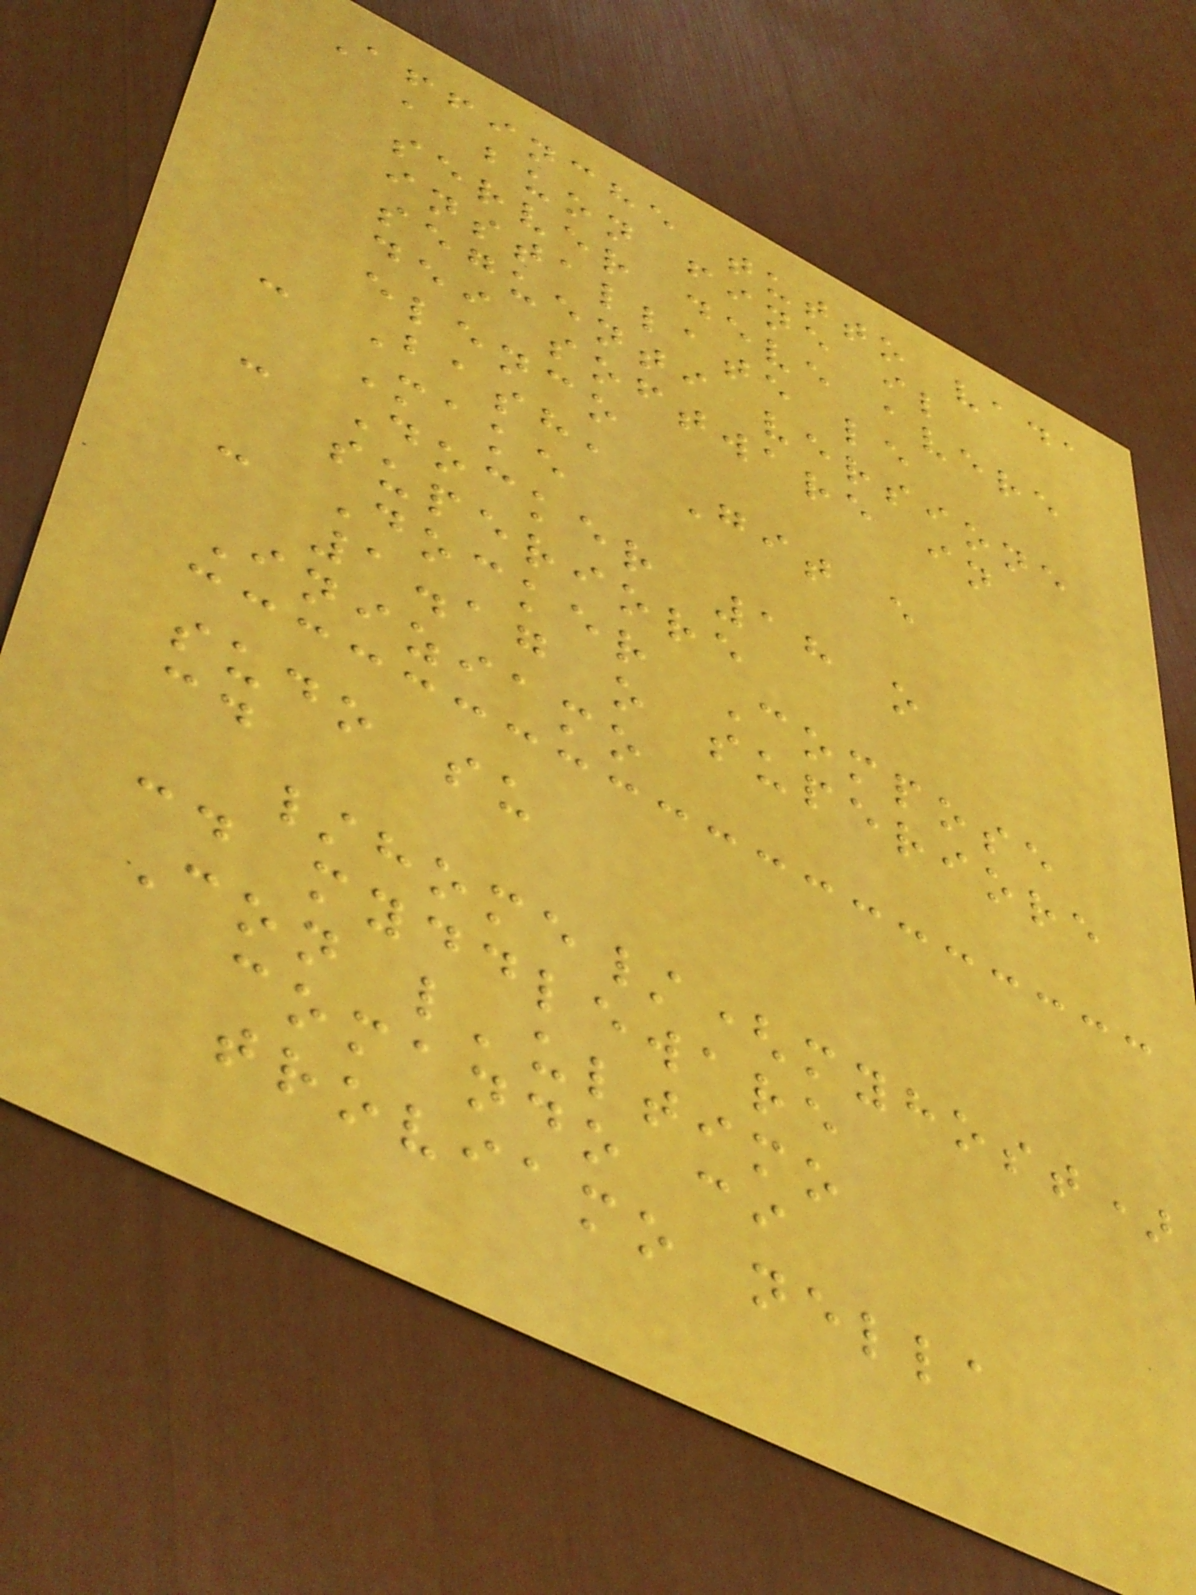Affinche tutto vada
a buon fine il
server deve avere
installate le
seguenti versione
dei software in
elenco
- Bash, Git e
Make
- Docker 18 o
superiore
- Docker Compose
1.17 o superiore
Iniziamo
sudo su
cd
/home/(myhost)
cd myddleware
Con l'ultimo
comando ci
troviamo nella
